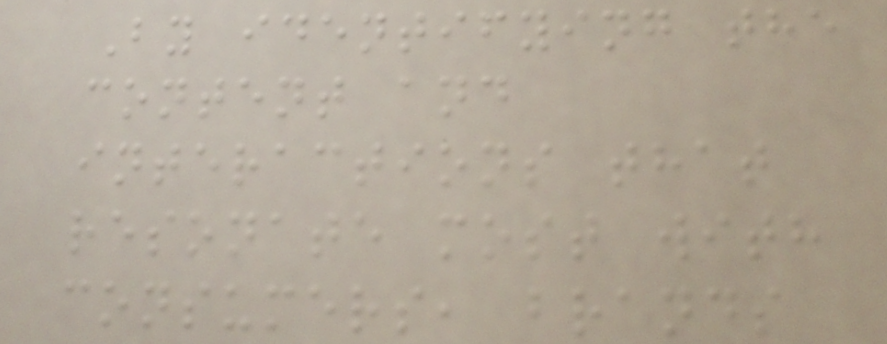By identifying the
content and
interactions that
resonate most with
consumers, brands
